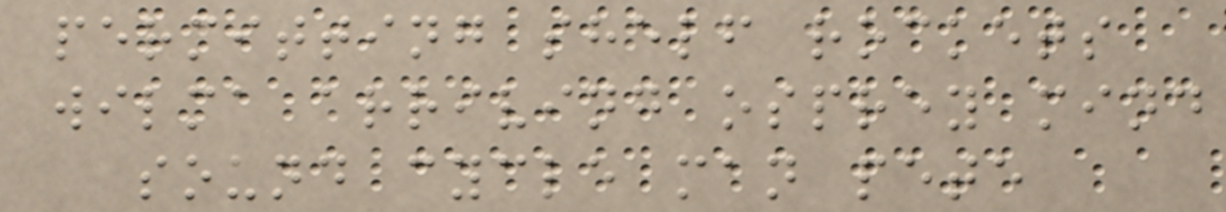permitting shelf rockets
wilma arriving osprey mind
sound cycle man pete
